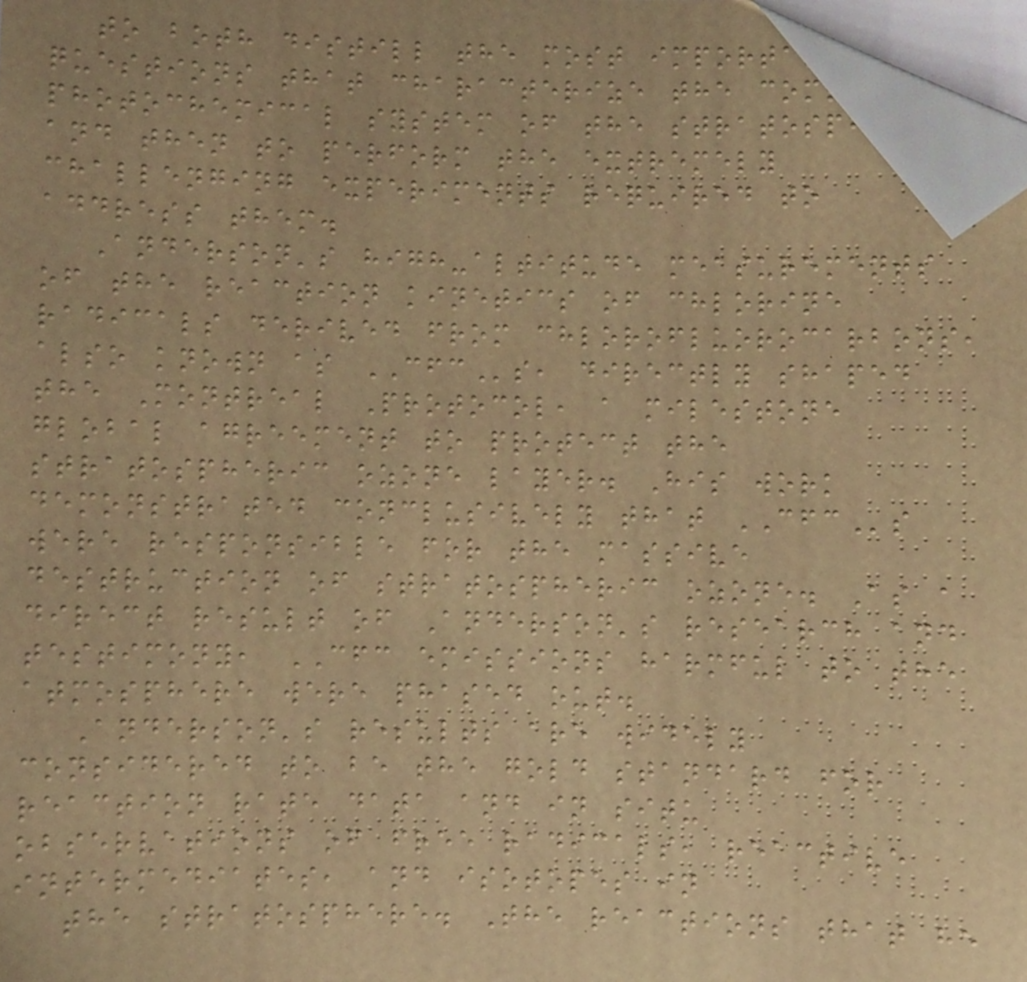to both distill the most important
questions that characterize the complex
photochemical system of the stratosphere
and then to perform the extremely
challenging experiments required to
address them.
Anderson's high-altitude measurements
of the reaction kinetics of chlorine
radicals derived from chlorofluorocarbons,
also known as CFCs, directly shaped
the Montreal Protocol, a milestone
global agreement to protect the
stratospheric ozone layer. His work
demonstrated conclusively that CFCs
were responsible for the massive
destruction of stratospheric ozone. As a
direct result of Anderson's research and
testimony, CFC emissions harmful to the
atmosphere were phased out.
Anderson's results are widely
considered to be the gold standard for
reaction rate data and in situ
observations of free radicals, reactive
intermediates, and isotopes in
the stratosphere. The reactions that he
